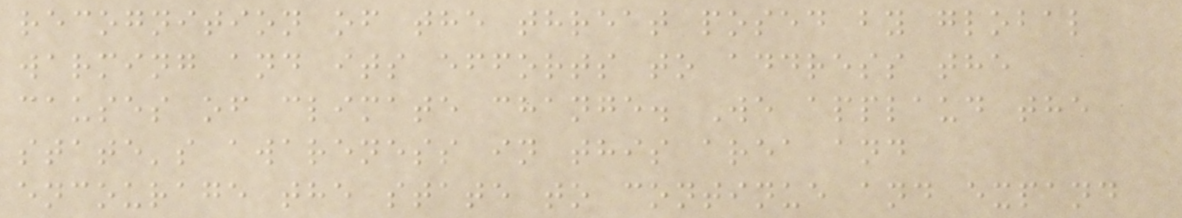recognition of the threat posed by global
warming and its efforts to address the
causes of climate change. We applaud the
state's awareness in this area and
encourage the state to continue and expand
